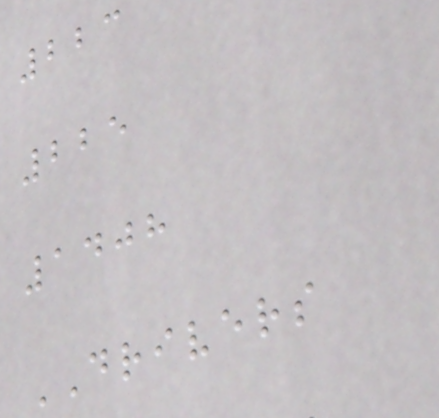223
225
1408
DRIVERS
